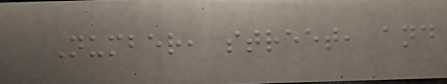Number, street, and
